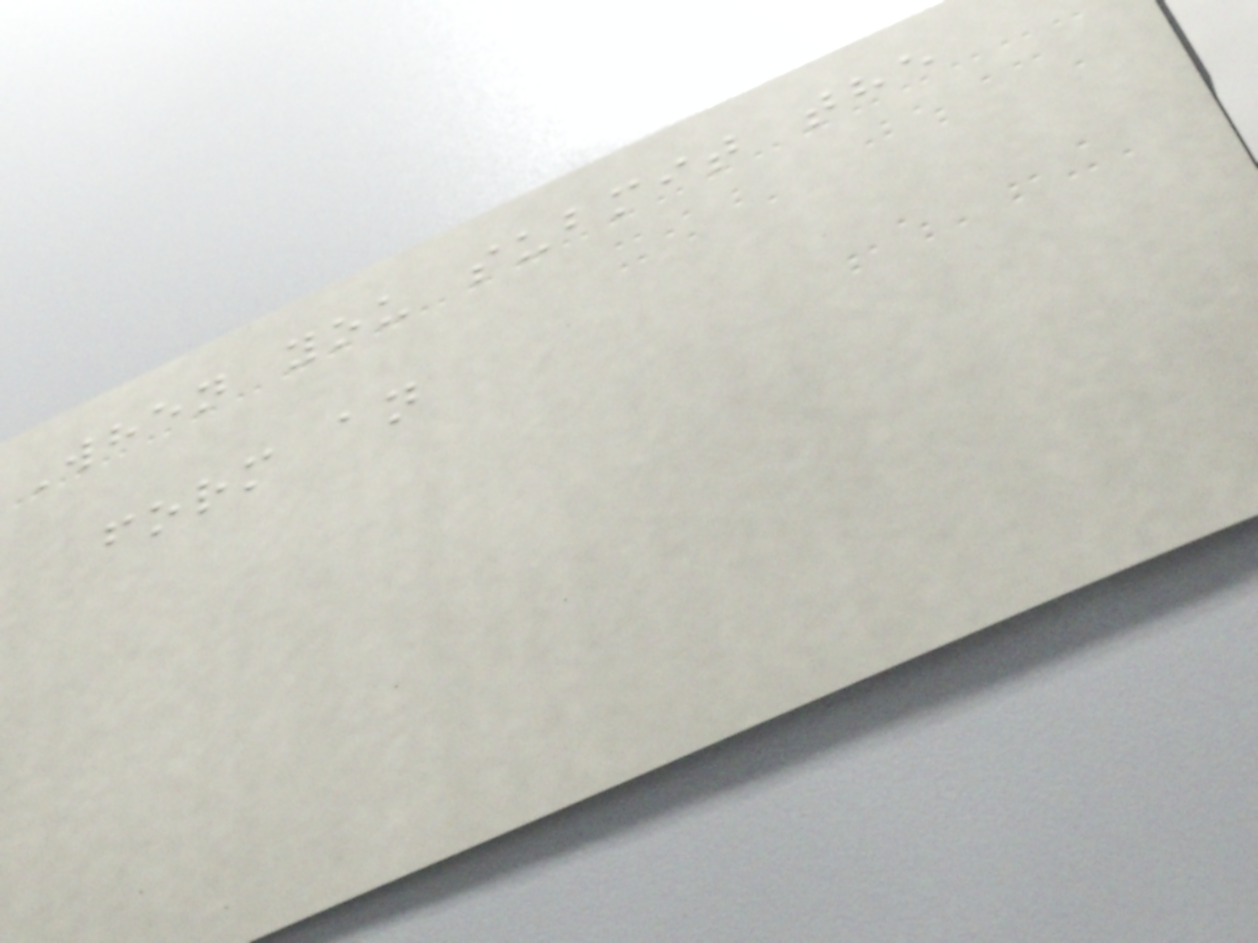When you submit the
form an
